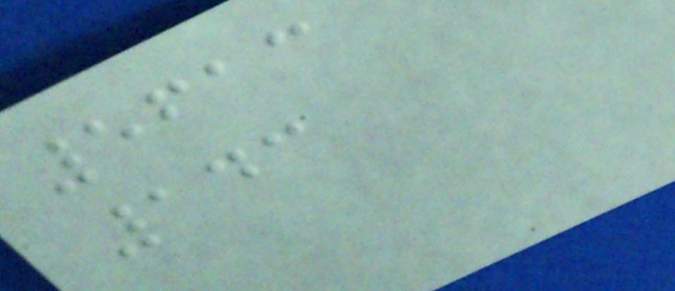5613
143
